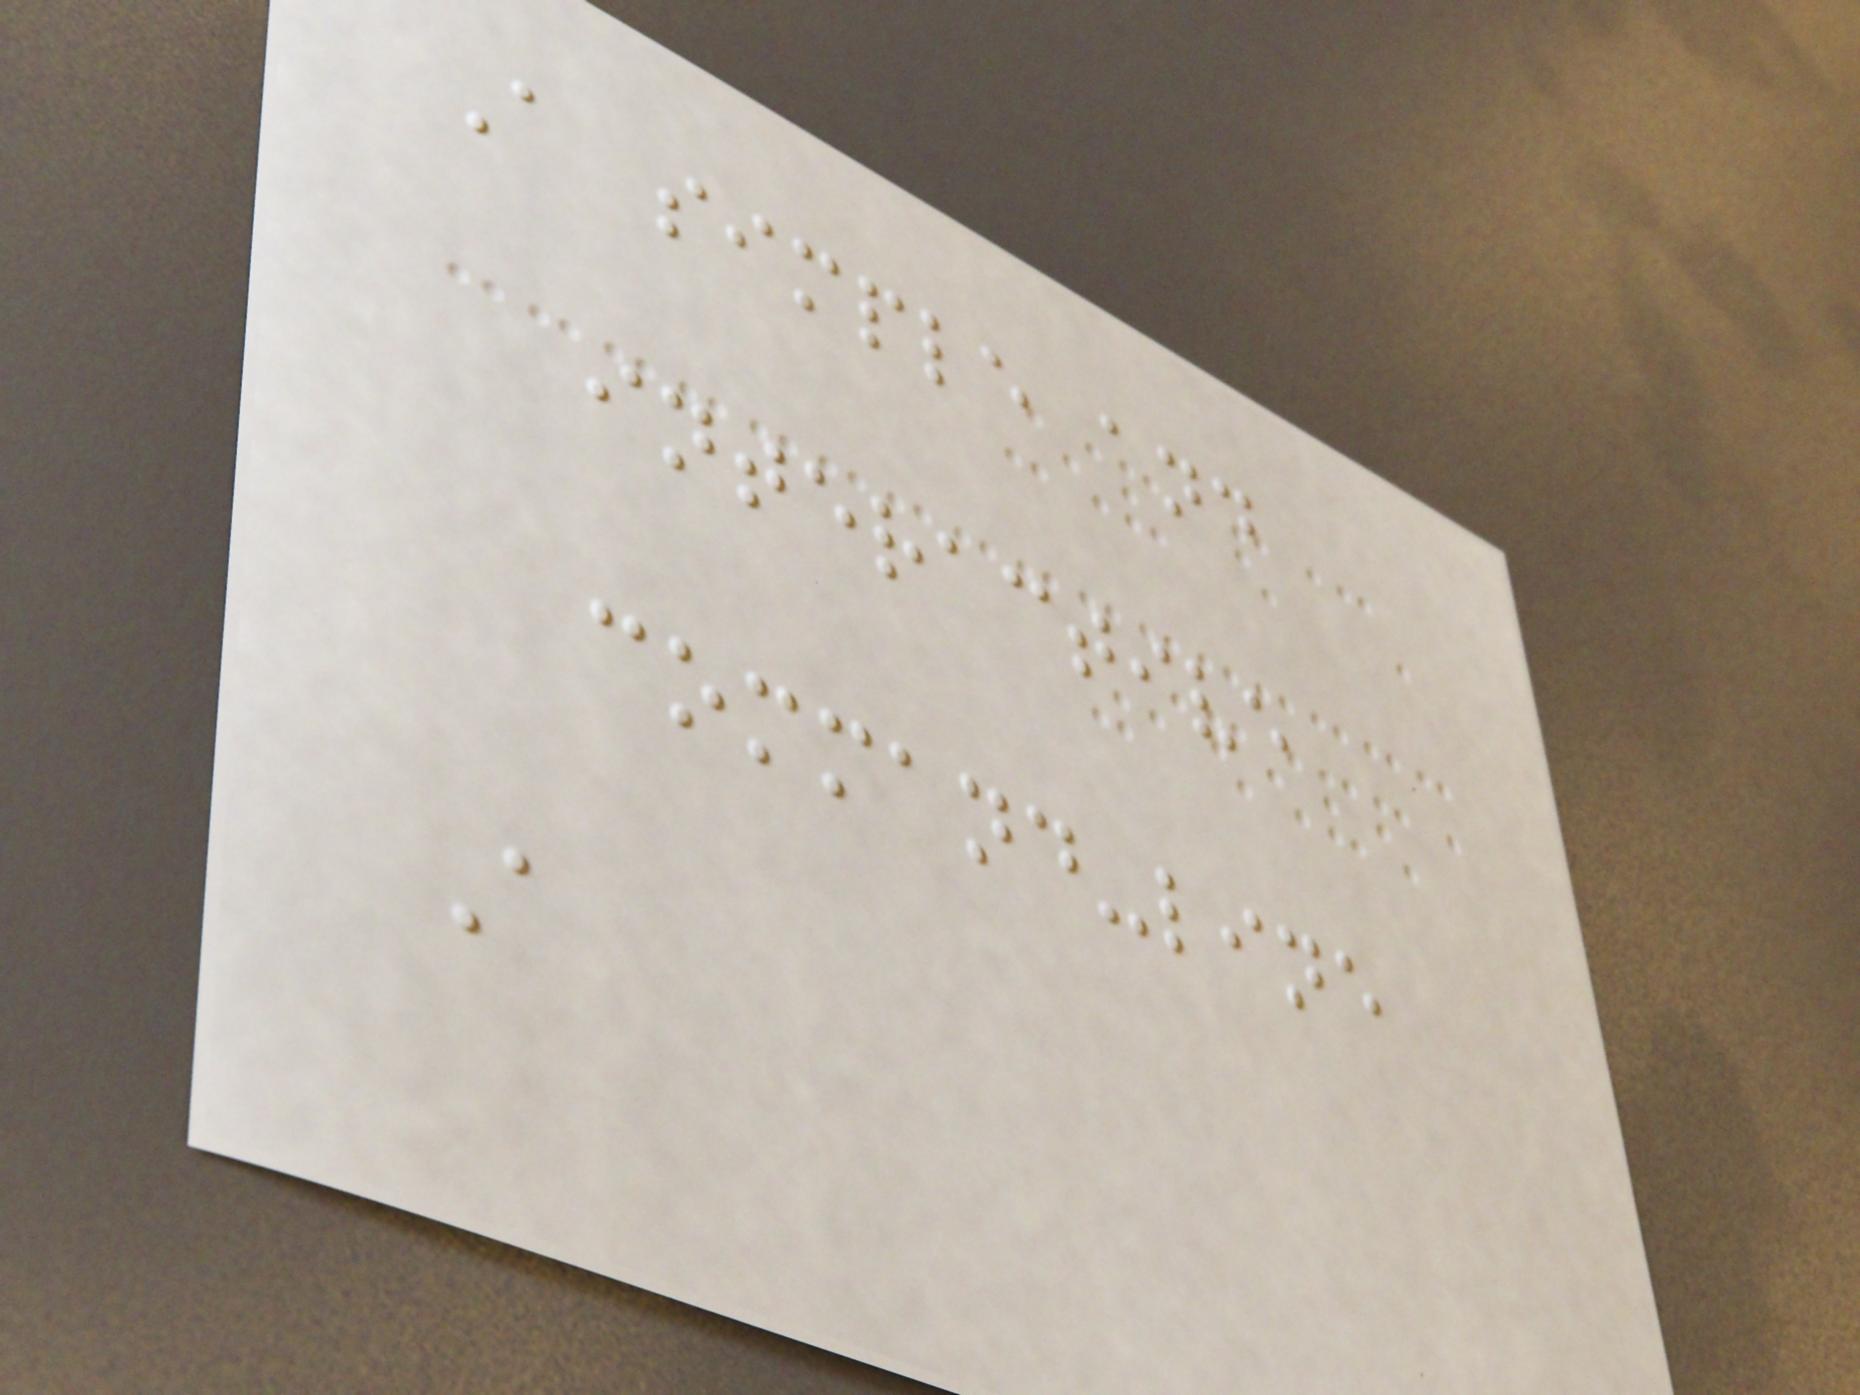A simple and
interactive
command-line
A
